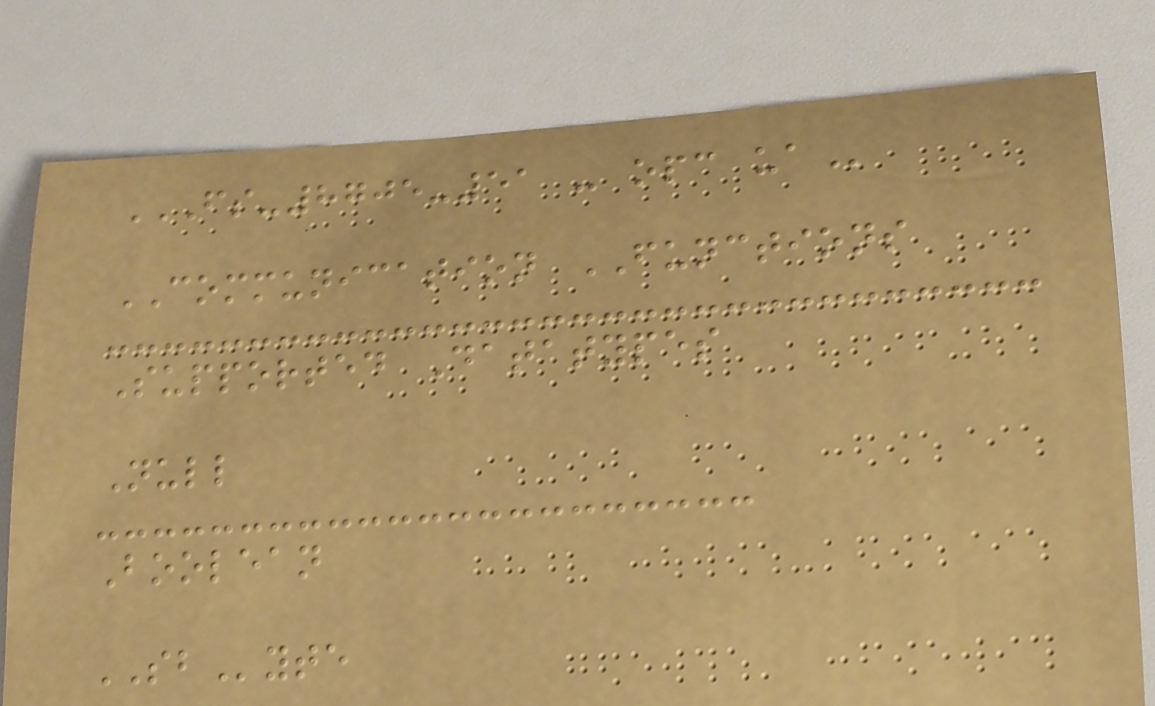FS-8705-51 - OPC UA
COMMUNICATION FUNCTIONS
Supported Datatypes
Null
Boolean
SByte
